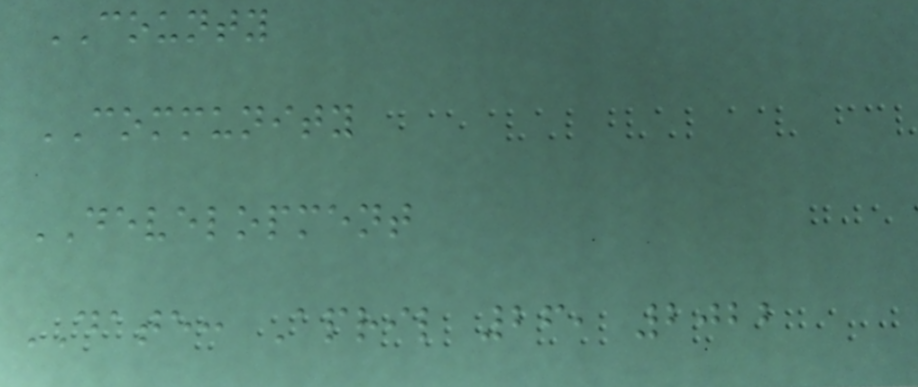COUNTY
COMMUNITY
DEVELOPMENT
DATE: April 26, 2022
